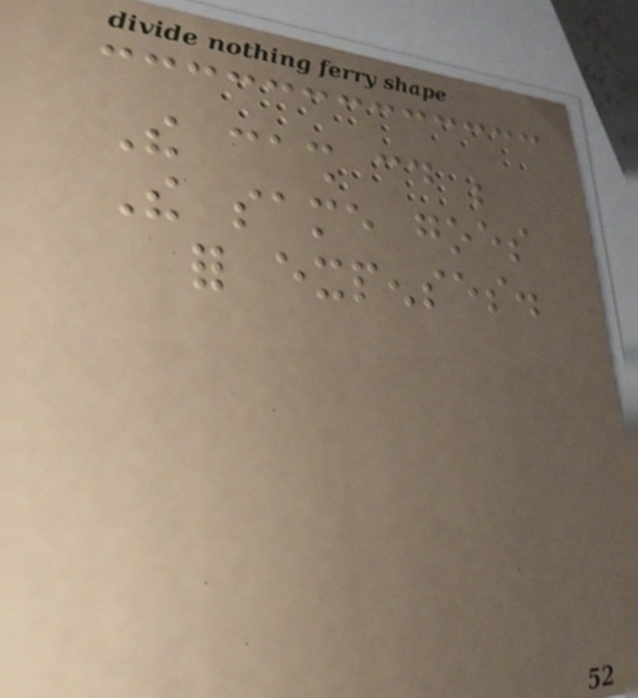The cash could be
The same goes
for expenses.
